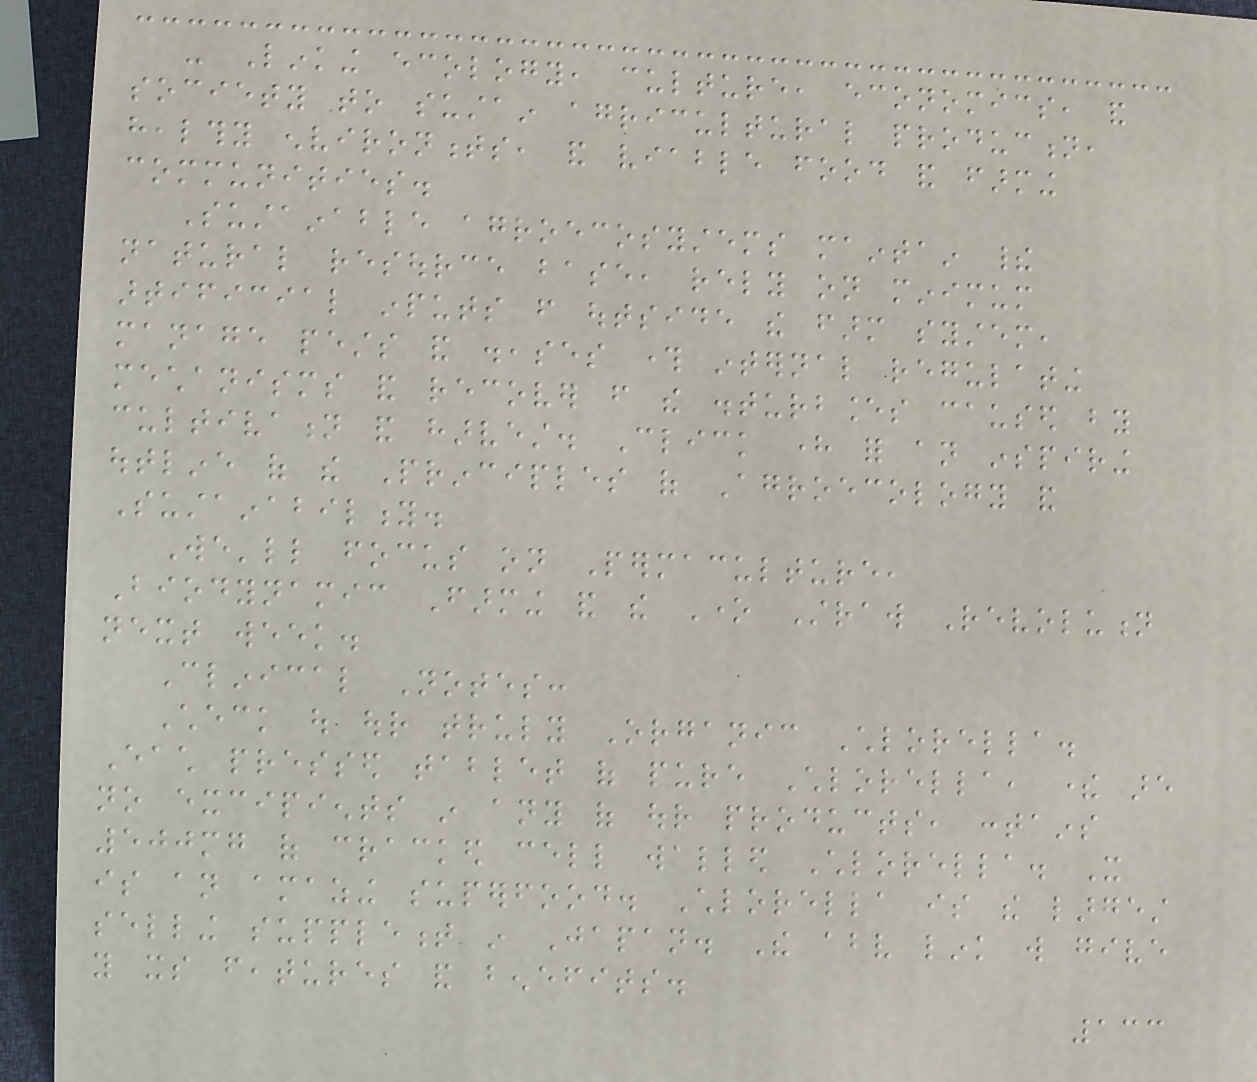- Linking ecology, culture, economics, and
society to sustain agricultural production,
healthy environments, and viable food and farming
communities.
Sustainable agroecosystems maintain their
natural resource base, rely on minimum
artificial inputs from outside the farm system,
manage pests and diseases through internal regulating
mechanisms and recover from the disturbances caused by
cultivation and harvest. Click here for an inspiring
outline of the Principles of Agroecology and
Sustainability.
We'll focus on Permaculture,
Biodynamic Farming and the One Straw Revolution
next week.
Clinical Notes:
Check out our truly Organic Chlorella.
Each pressed tablet of pure Chlorella, there are
no excipients in any of our products, contains
500mg of cracked cell walled Chlorella. It
is an amazing superfood. Chlorella is the largest
selling supplement in Japan. The above link will give
you its features and benefits.
133
